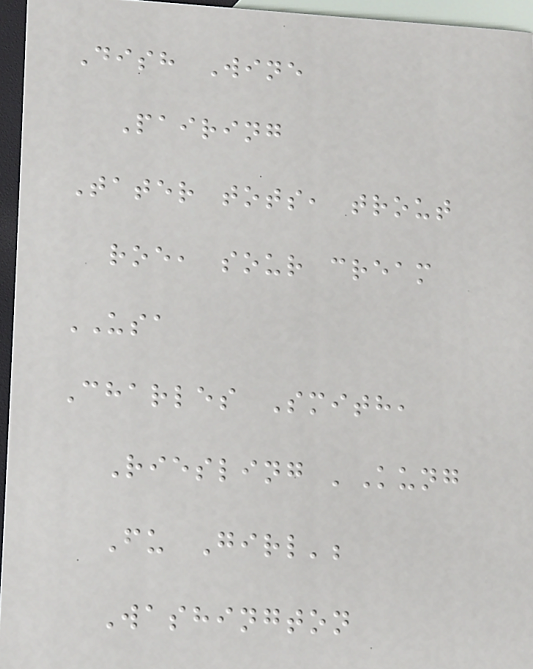Dish Wine
Pairing
Tater tots, trout
roe, sour cream
USA
Charles Smith,
Riesling 'Kung
Fu Girl';
Washington
